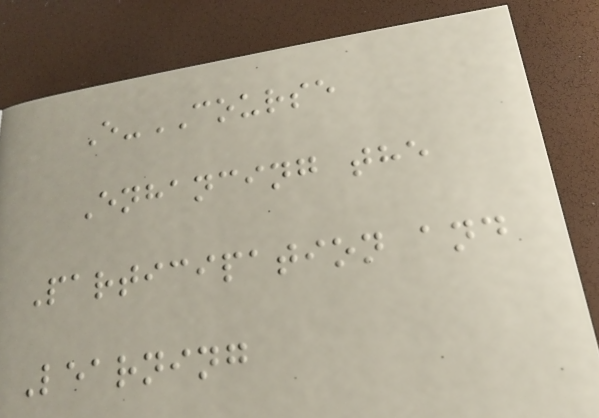E-COURSE
Enhancing the
Participation and
Learning
